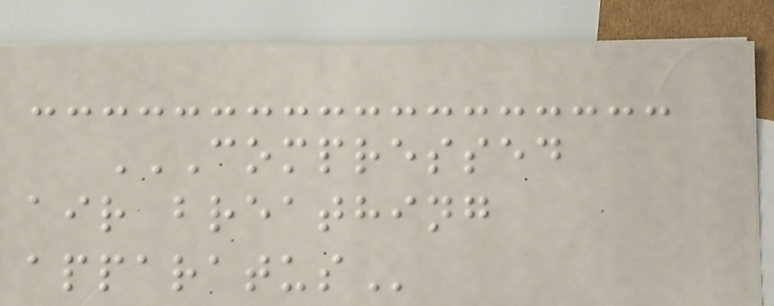COMPRESSED
AIR BREATHING
APPARATUS
